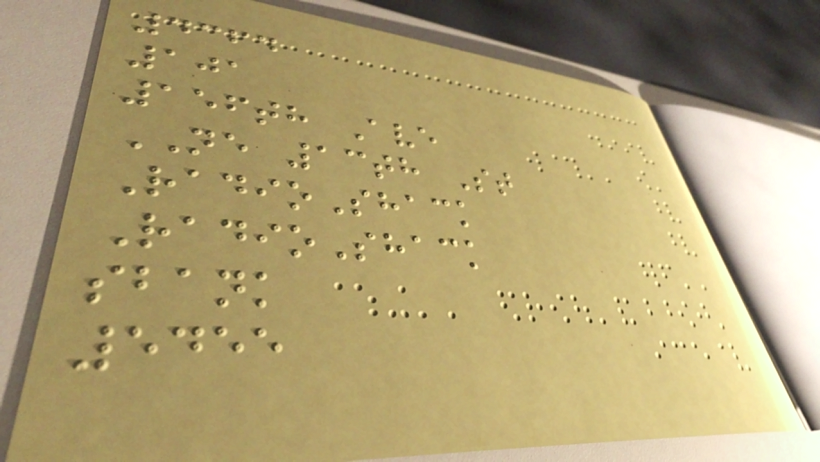4364
101
156th Ave
NE 13th St
RadioShack
RadioShack
sbank
5455
